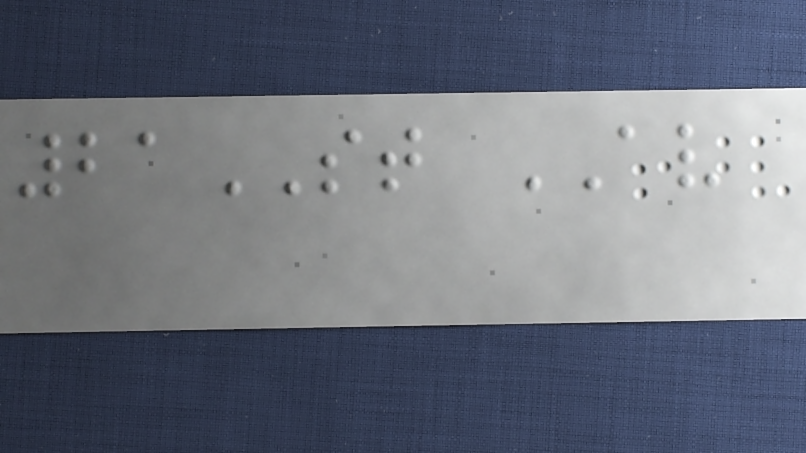21ST AV
